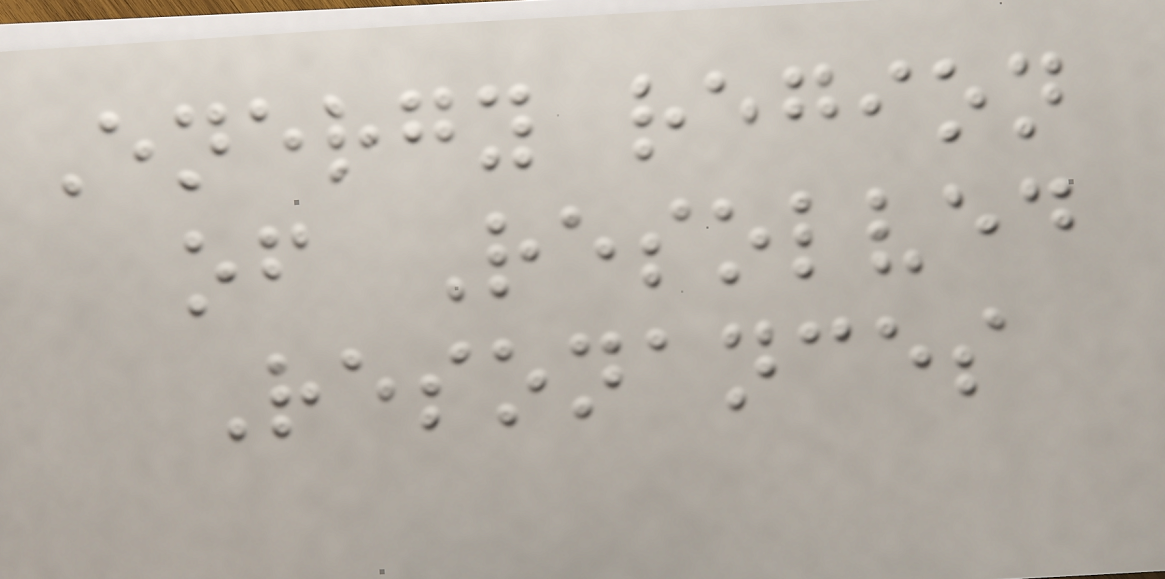Energy region
of Resolved
Resonances
